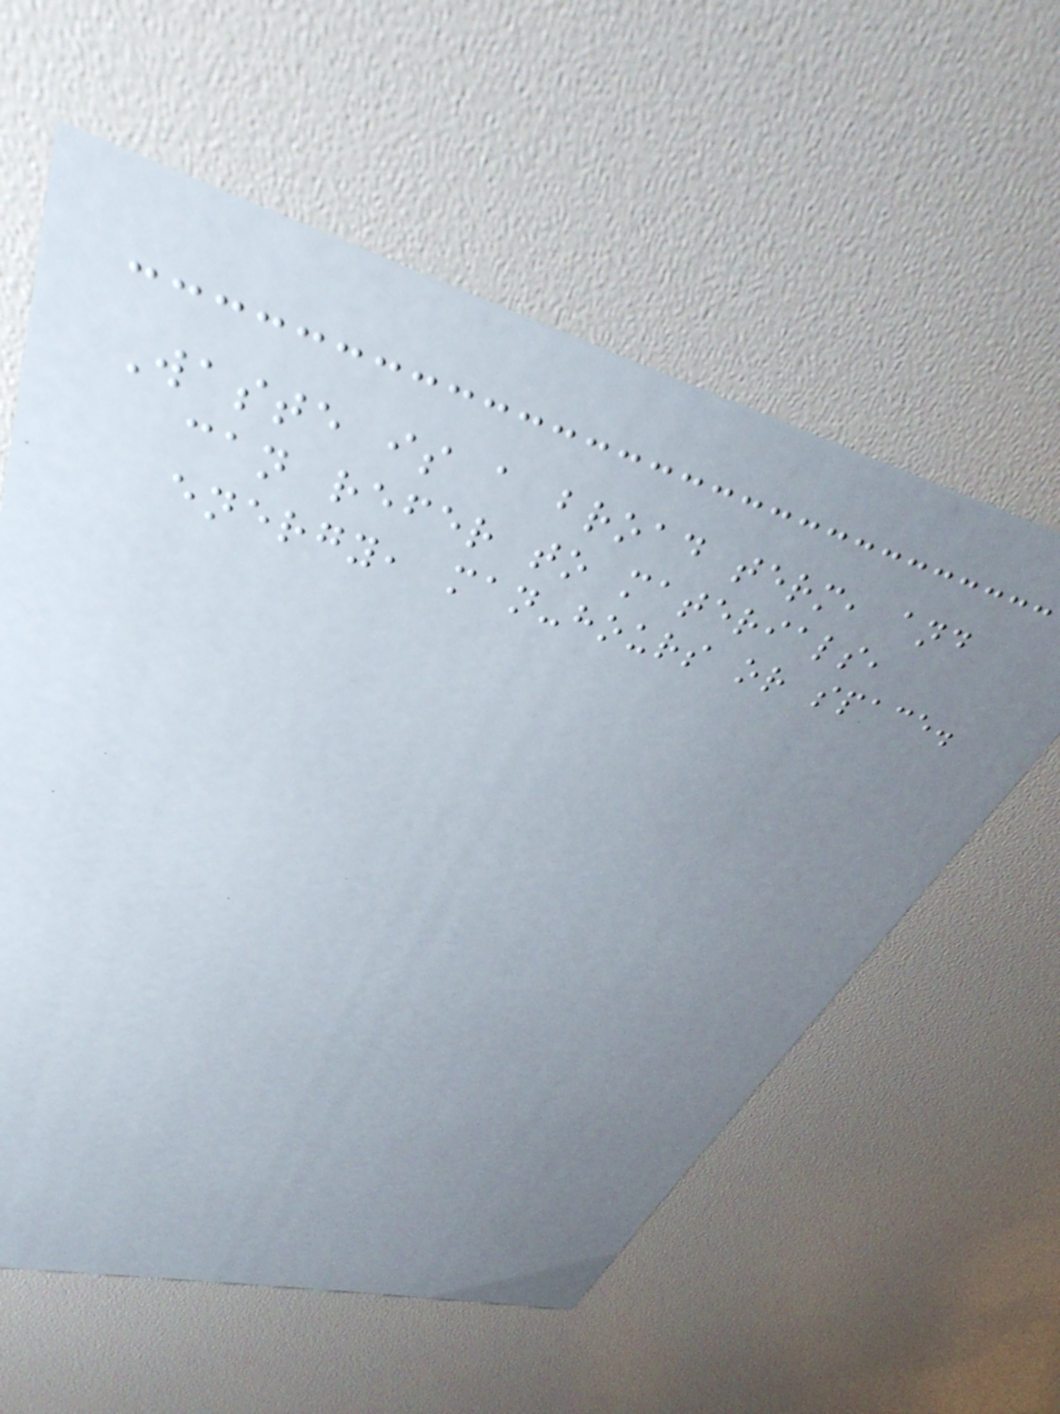Waste is a broad term, and
can refer to materials,
energy, man-hours or space.
